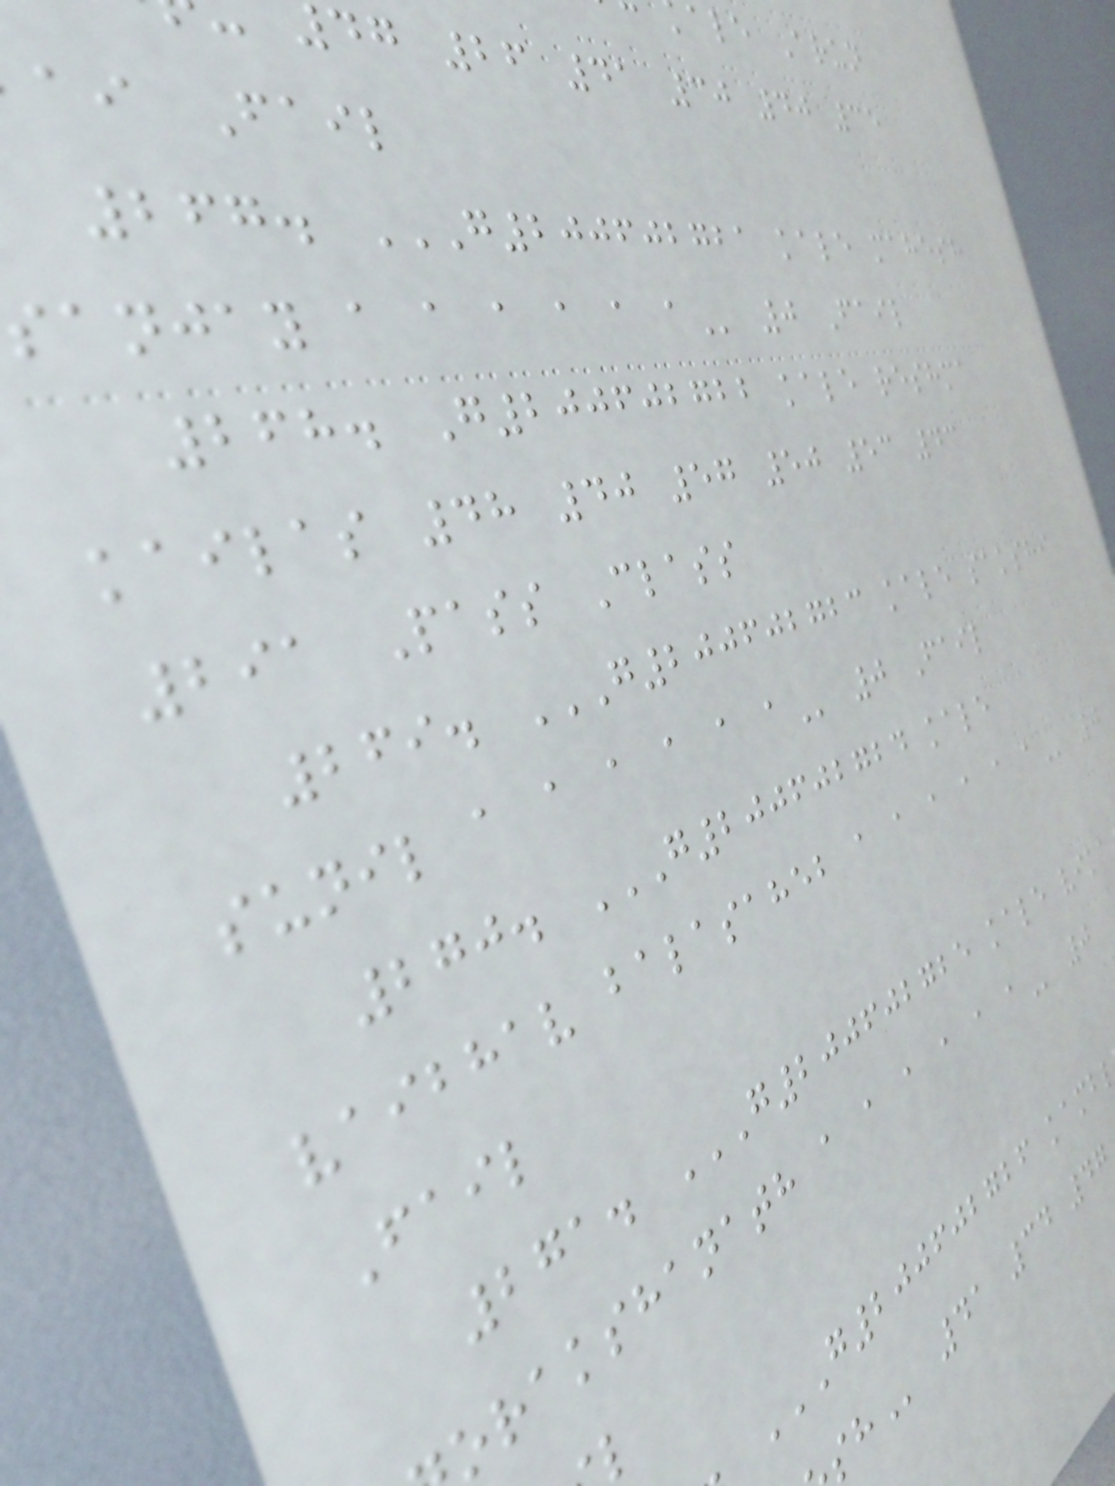ale Arun
dg 26 41 30 40 35
ai Fail
267. G200602721 KALE MAHESH
sanjay a a a a a
268. G200602722 kale reshma
kailas 48 40 57 50 53 43
291 Pass Class
269. G200602723 KALE SAKSHI
sunil a a a a a
270. G200602724 KALE
vaibhav balasaheb a a a a a
Fail
orakshanath a a a a a
41 34 47
